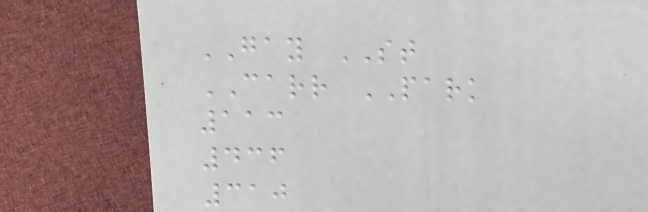GAY ST
CARR PARK
113
436
310
